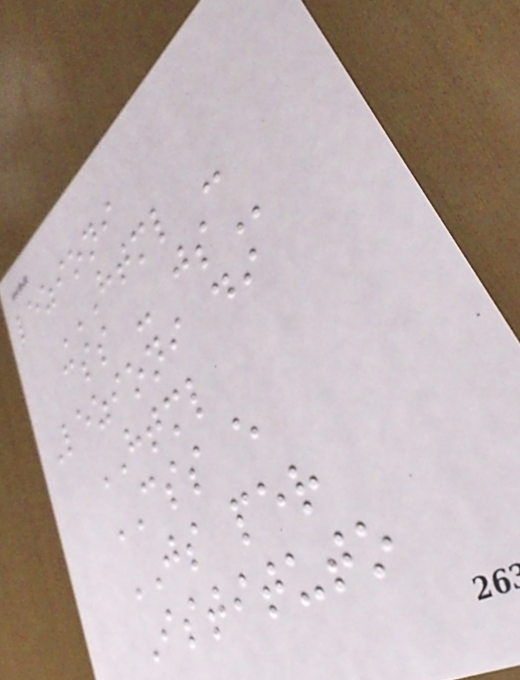lezioni
HTML -
CSS - JS
Lezioni di
HTML
CSS e
JS per
Istituto
